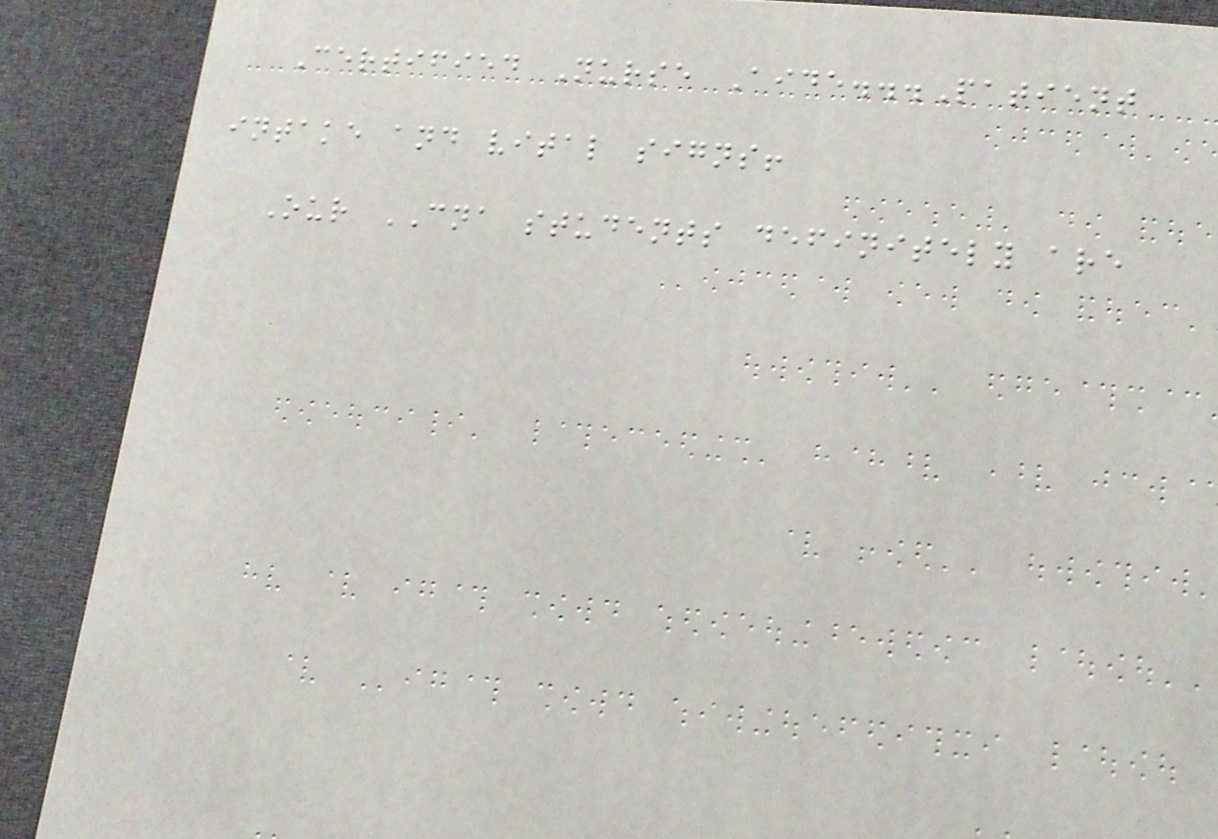Certified Nurse Aide...Patient
intake and vital signs!
Our CNA students definitely are
